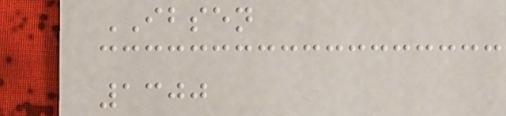IBSEN
1300
